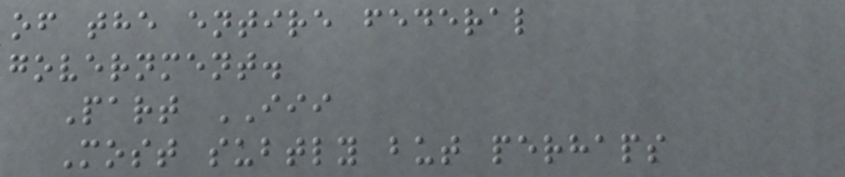of the entire federal
government.
Part III
Most subtly but perhaps
